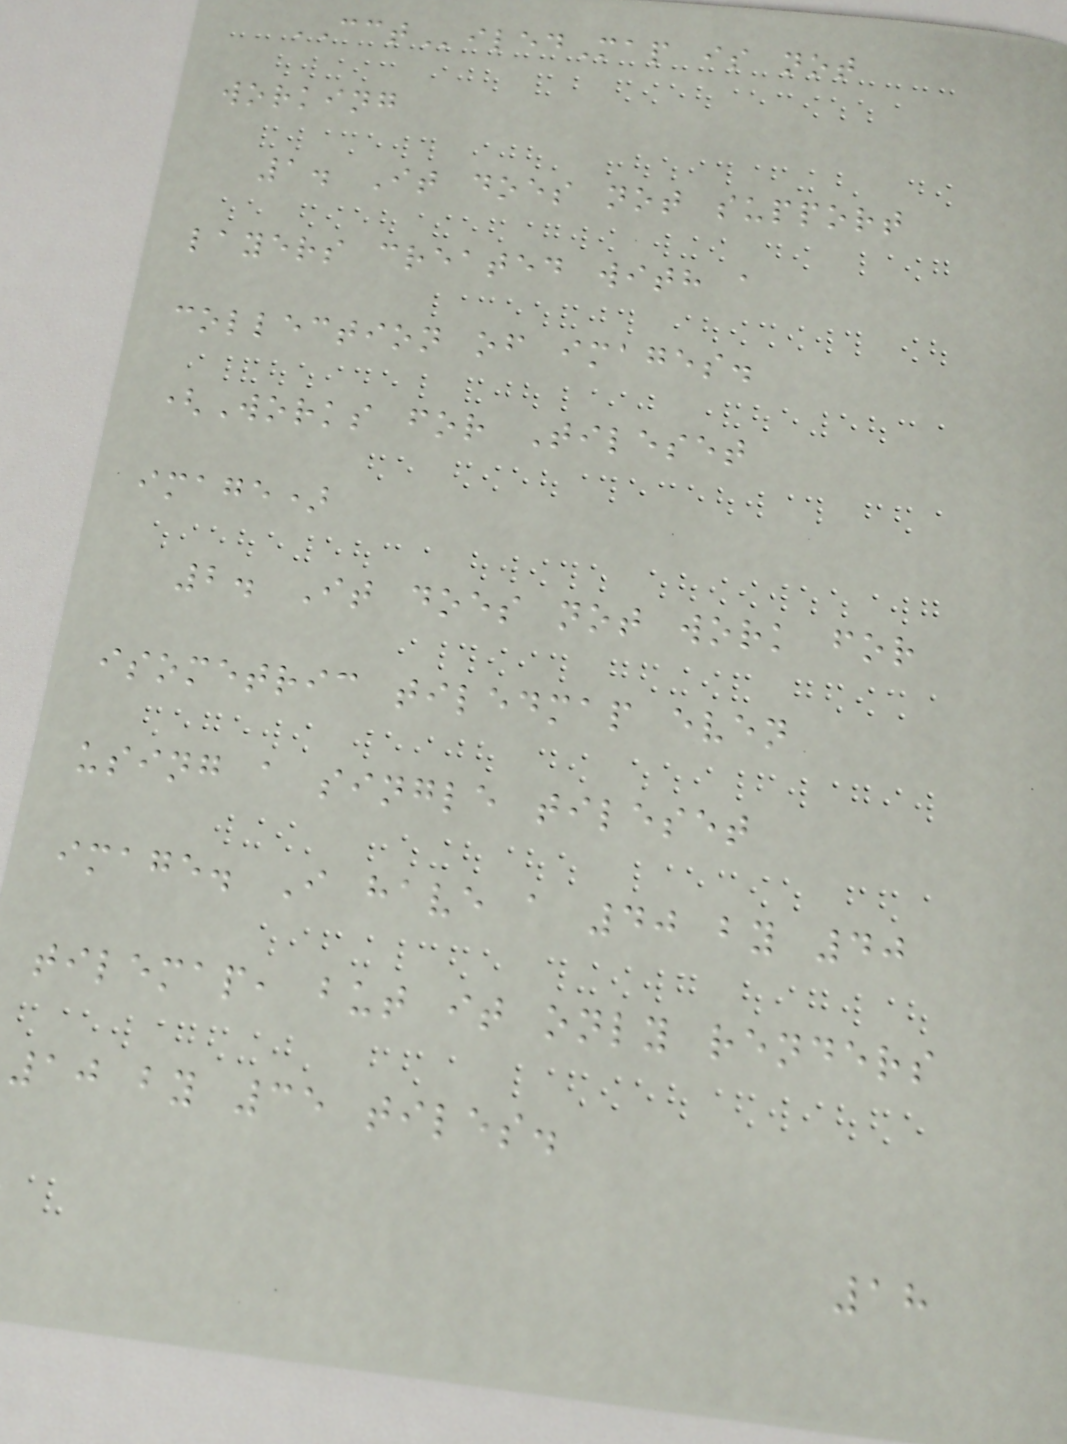CCTiledMap is not
working
1. It does not support
layers created with a
collection of images.
(Works for Tileset
image)
2. It does not work for
isometric tiledmap even
using a single tileset
image. I have a 40 by 40
tilemap, but it only renders
10 by 35 tiles.
18
